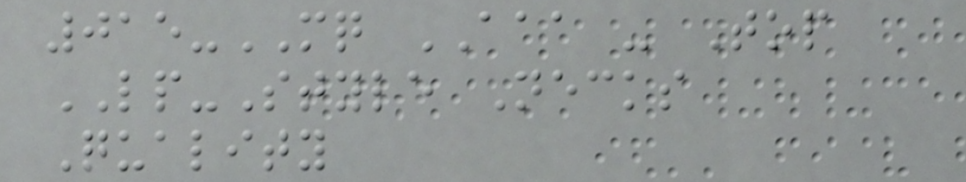015-MQ AAA - Top
LP-Style Necks
Quality
